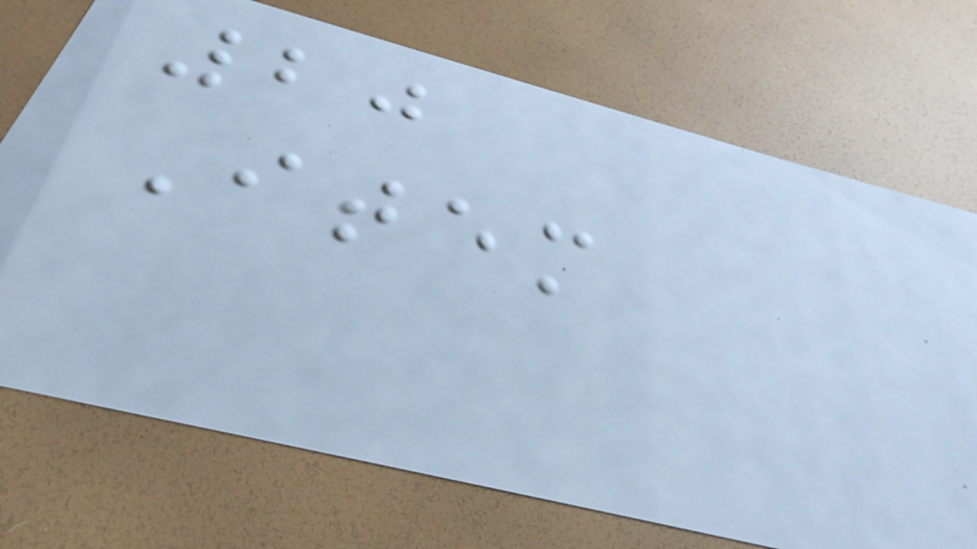20
Item
